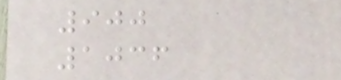900
1036
